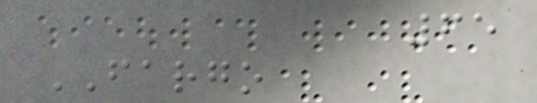65
FARGO
